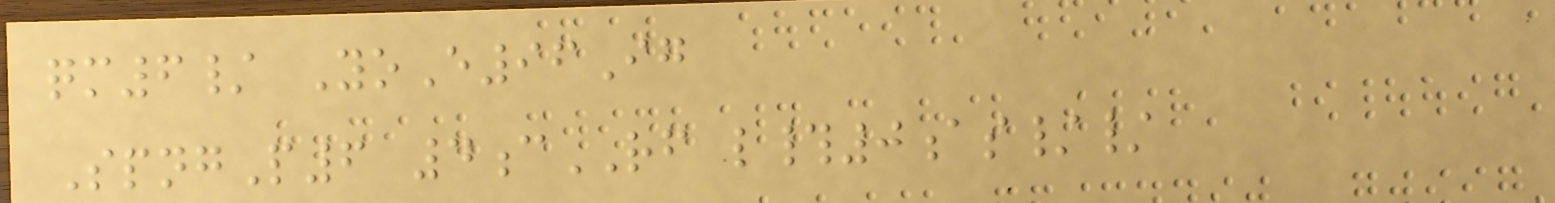qm6/ YoE96Ig
SpngP6 4cRF l#0as//
